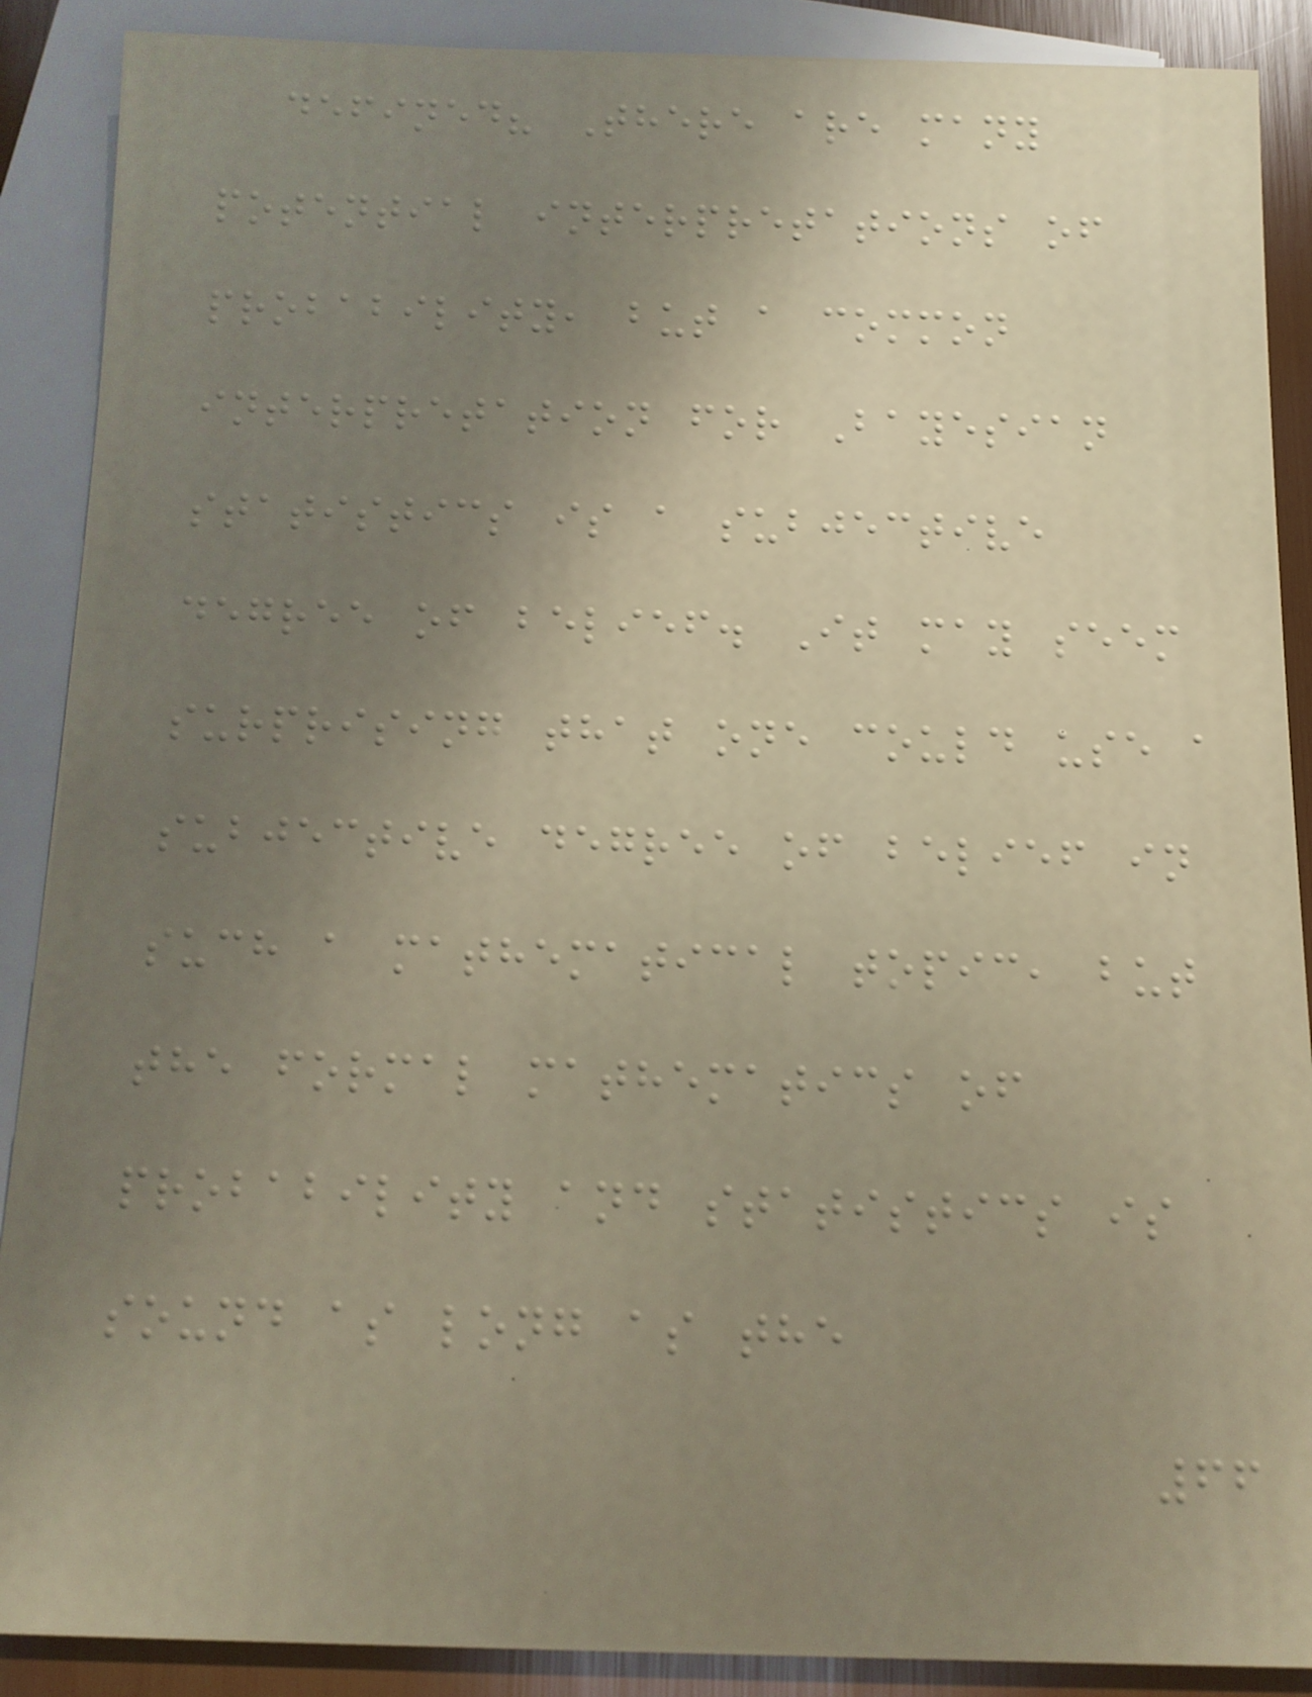defined? There are many
potential interpretations of
probability, but a common
interpretation for Bayesian
statistics is a subjective
degree of belief. It may seem
surprising that one could use a
subjective degree of belief in
such a mathematical topic, but
the formal mathematics of
probability and statistics is
sound as long as the
66
